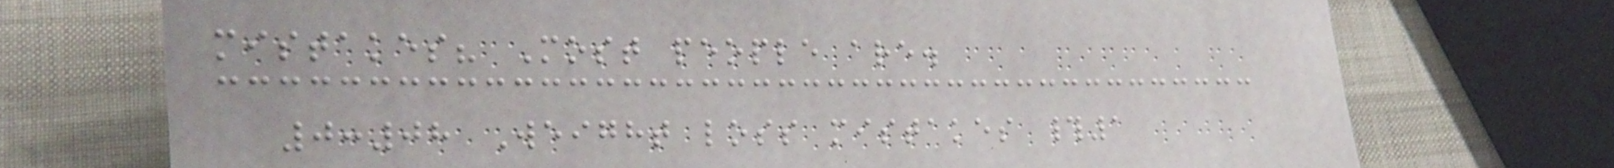mistakes? Most people are.
0:08 Weight loss mistakes #1
